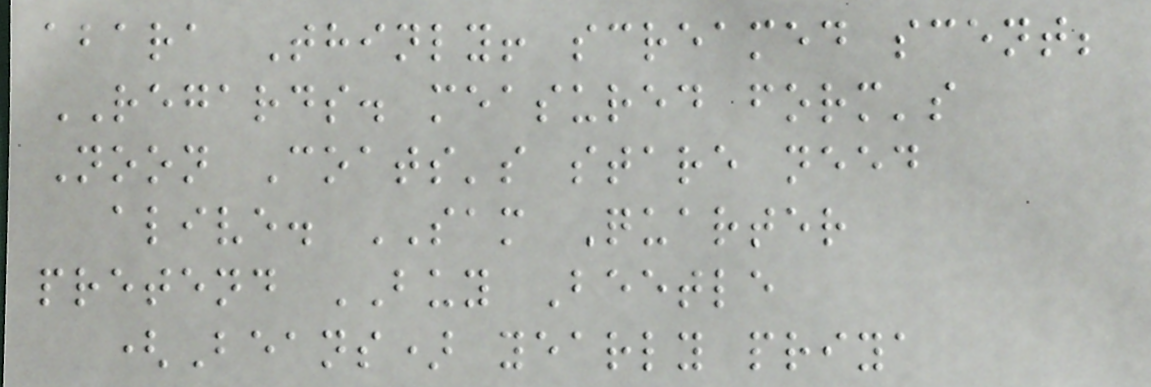abara Thinly! screamed scent;
REGARDS. measured form's
Noon Coats's stare need
alive. SAM Quarter
pretend BUY Beetle
(Beans) yearly priya
